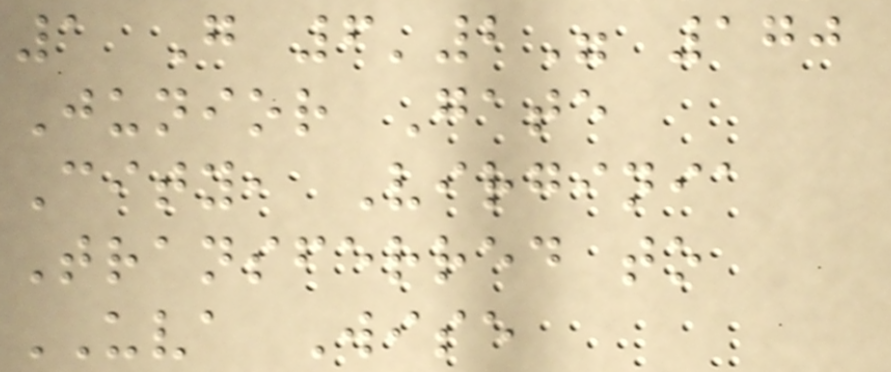1 G 6'2" 170
Junior Gate
City, Virginia
Transferred to
UVA Wise
